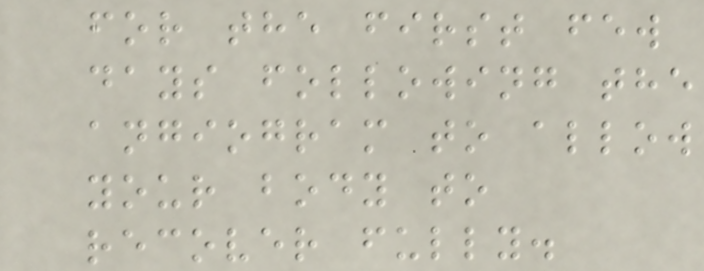for the first few
days following the
angiogram to allow
your body to
recover fully.
